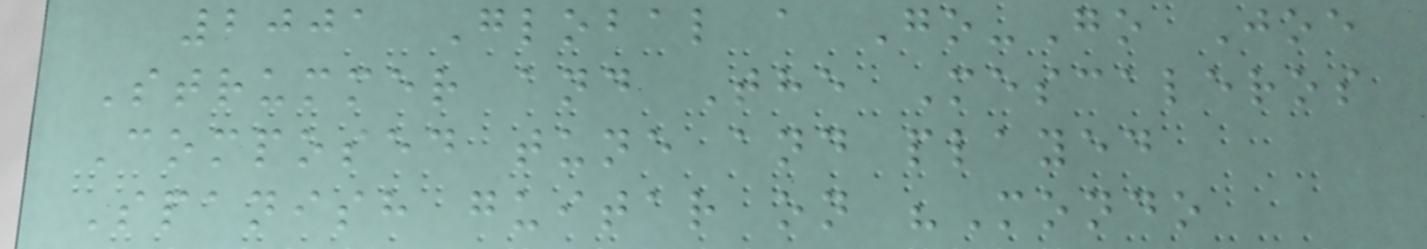2001 Global a Go-Go Joe
Strummer and The Mescaleros
Composed tune and played
Spanish guitar on "Mondo
